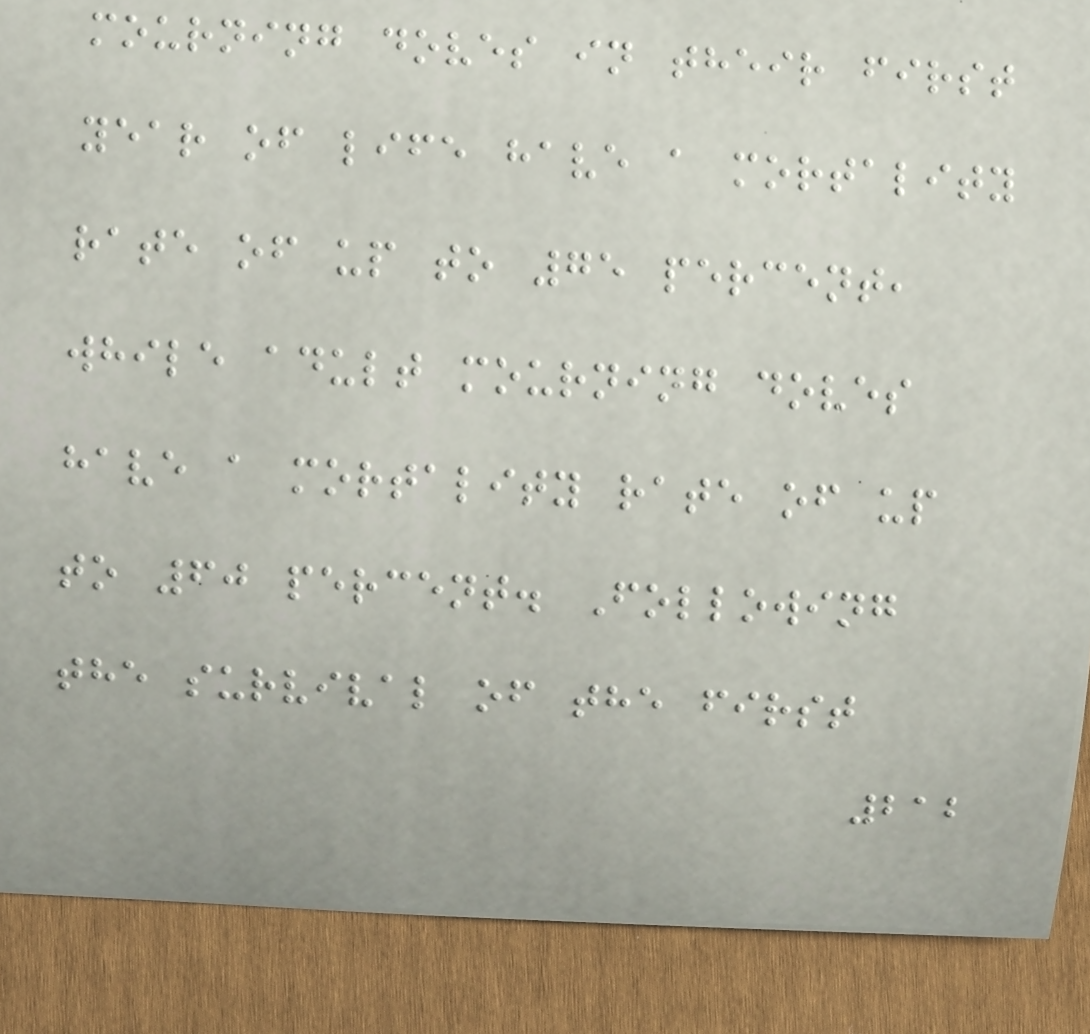mourning doves in their first
year of life have a mortality
rate of up to 75 percent,
while adult mourning doves
have a mortality rate of up
to 60 percent. Following
the survival of the first
212
